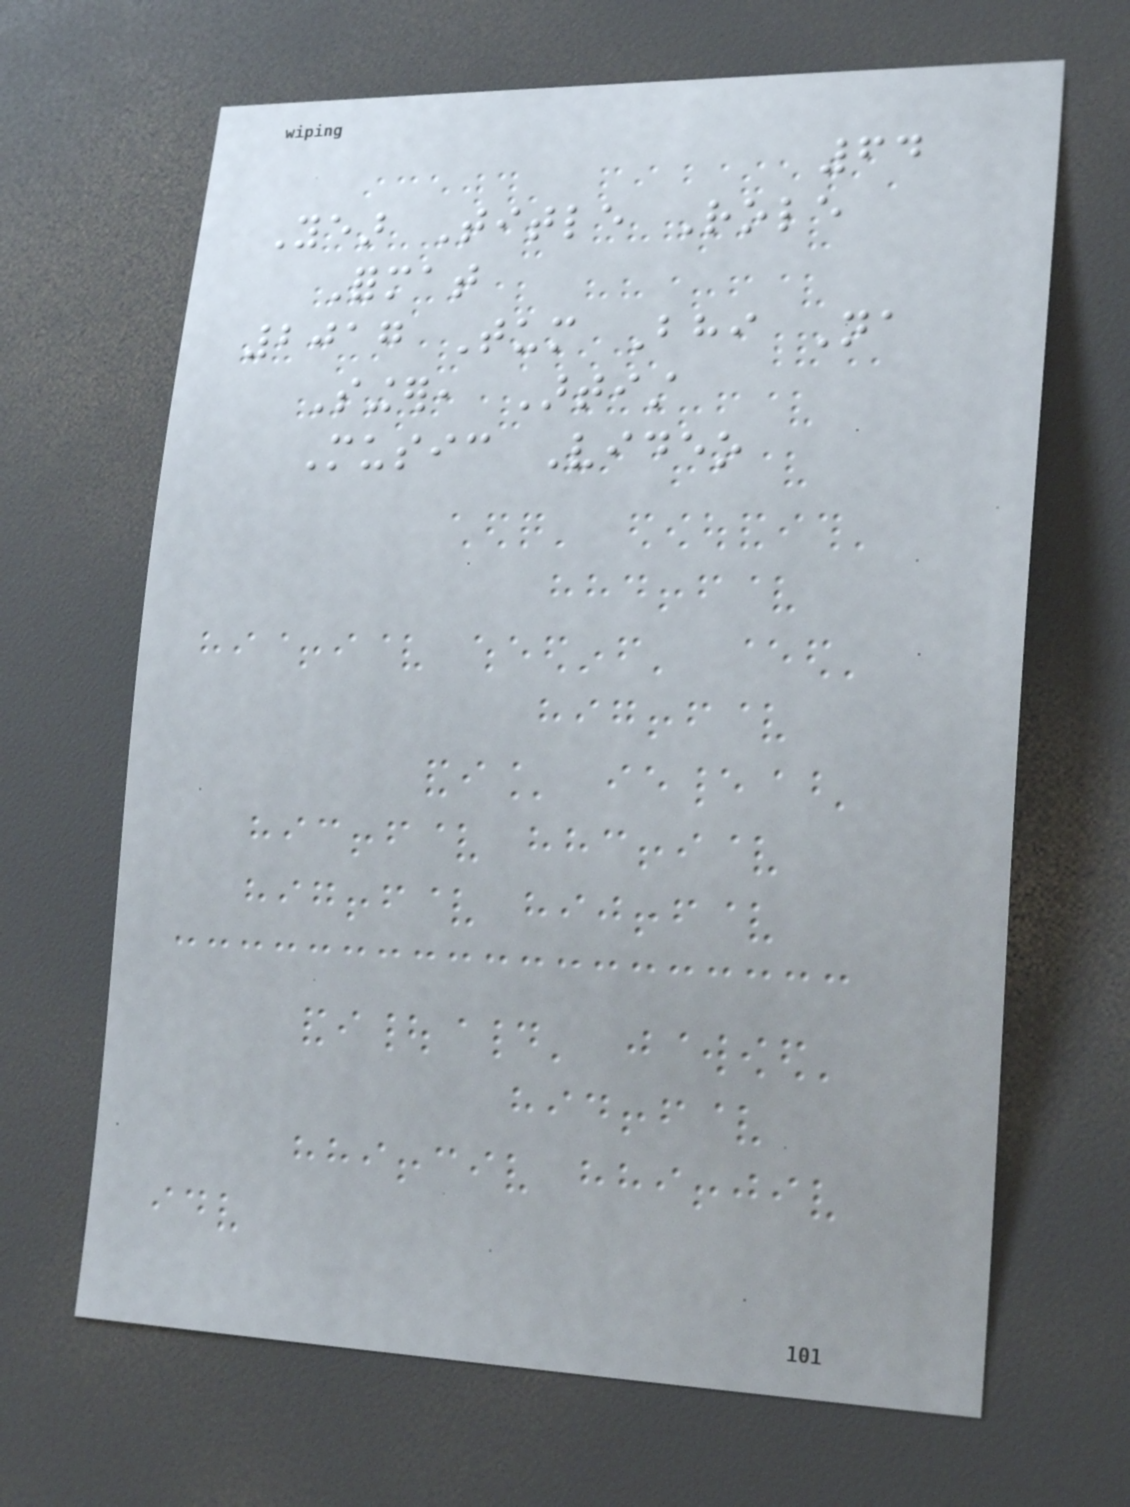64
Year Title Role
Format
2017 Tum Bhi Na
Singer, Artist
Music Video
